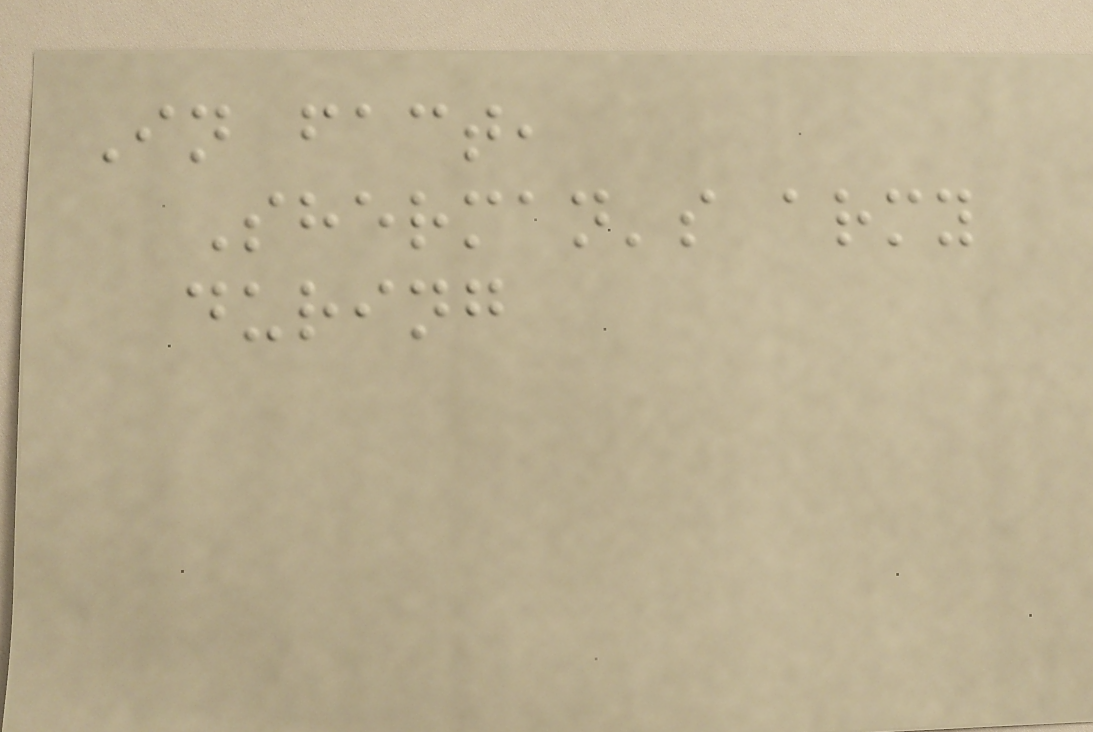In fact,
Sherman's army
during
